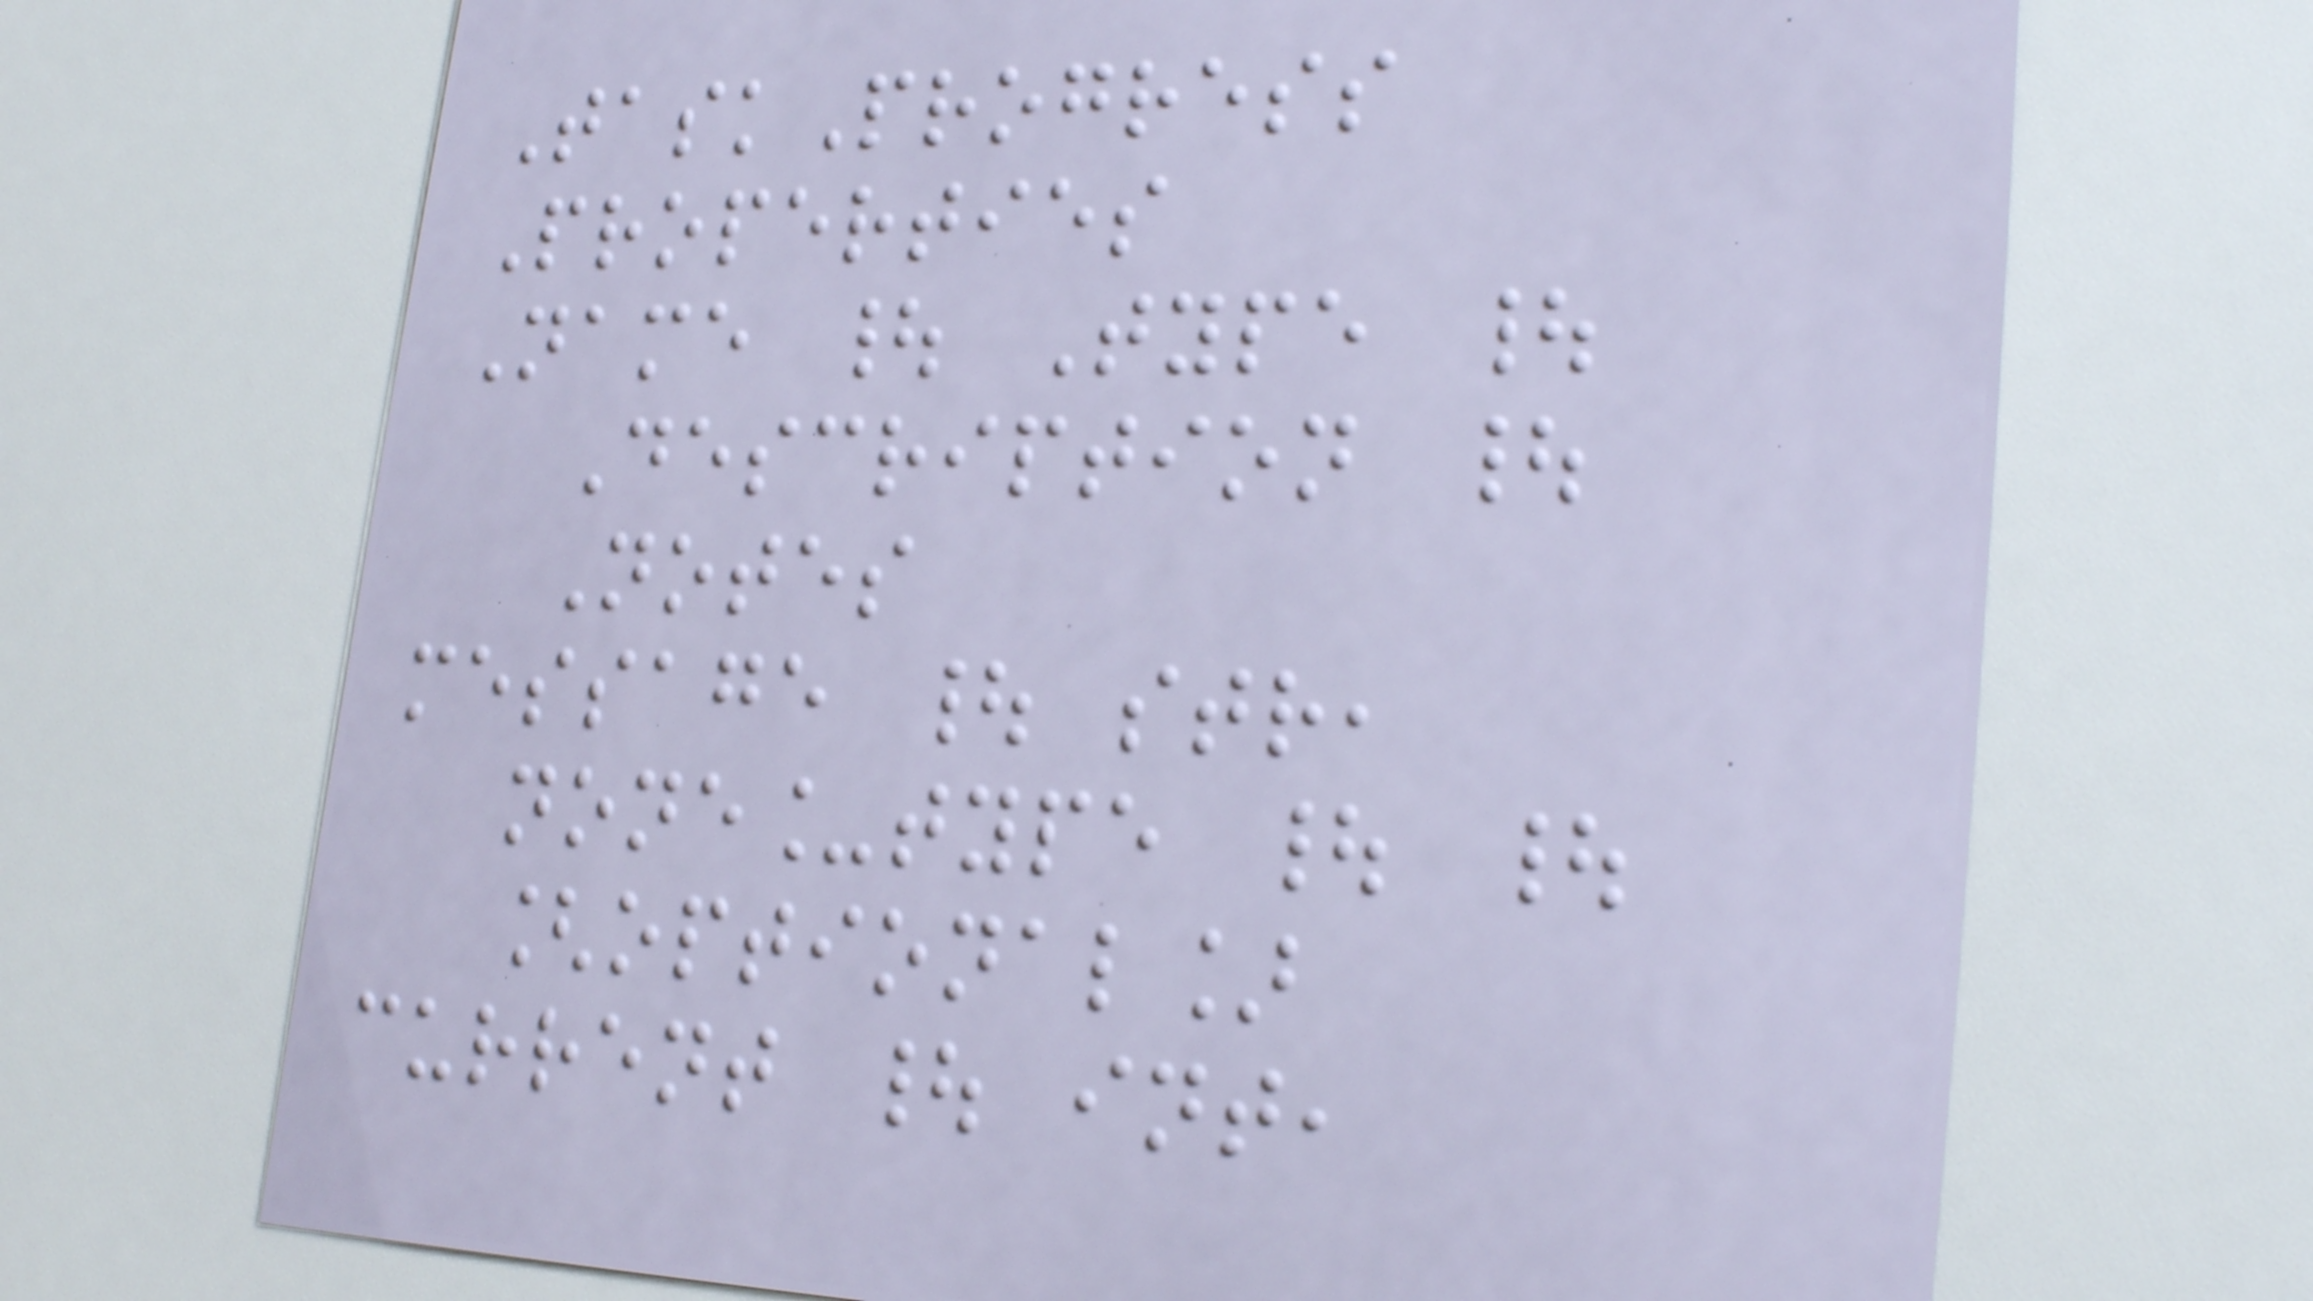TaskProgress
Properties
Name | Type |
Description |
Notes
message | str,
none_type | |
[optional]
current | int,
